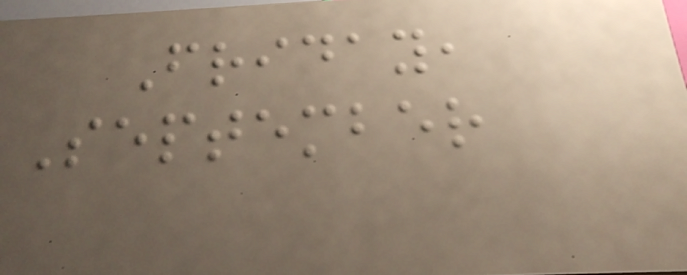Friday,
September
